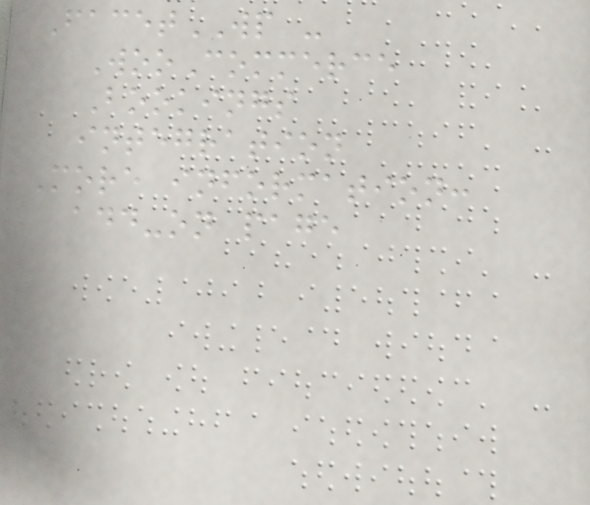FacetWP -
WooCommerce
Bookings
integration
More information:
add-on page
